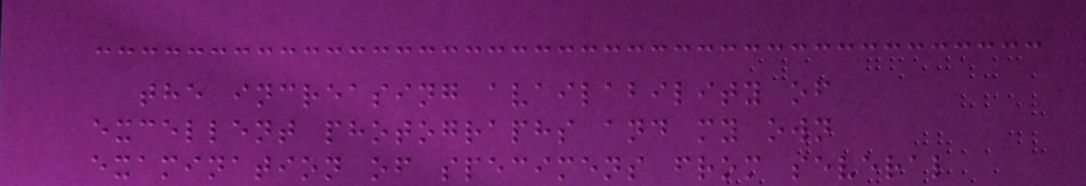the increasing availability of
excellent photographs and my own
examination of specimens from several
